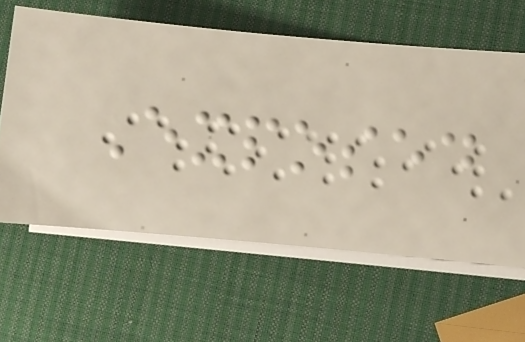Exposed
